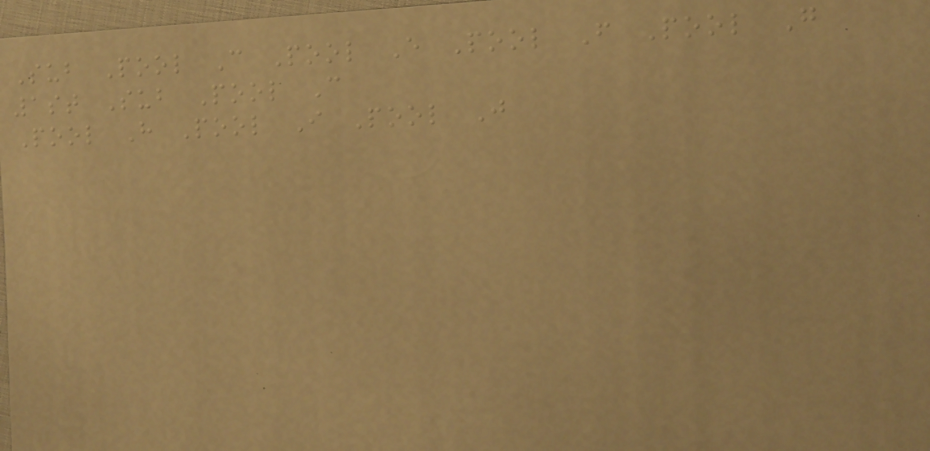Sub Pool C Pool E Pool F Pool G
1st Sub Pool C
Pool H Pool I Pool J
